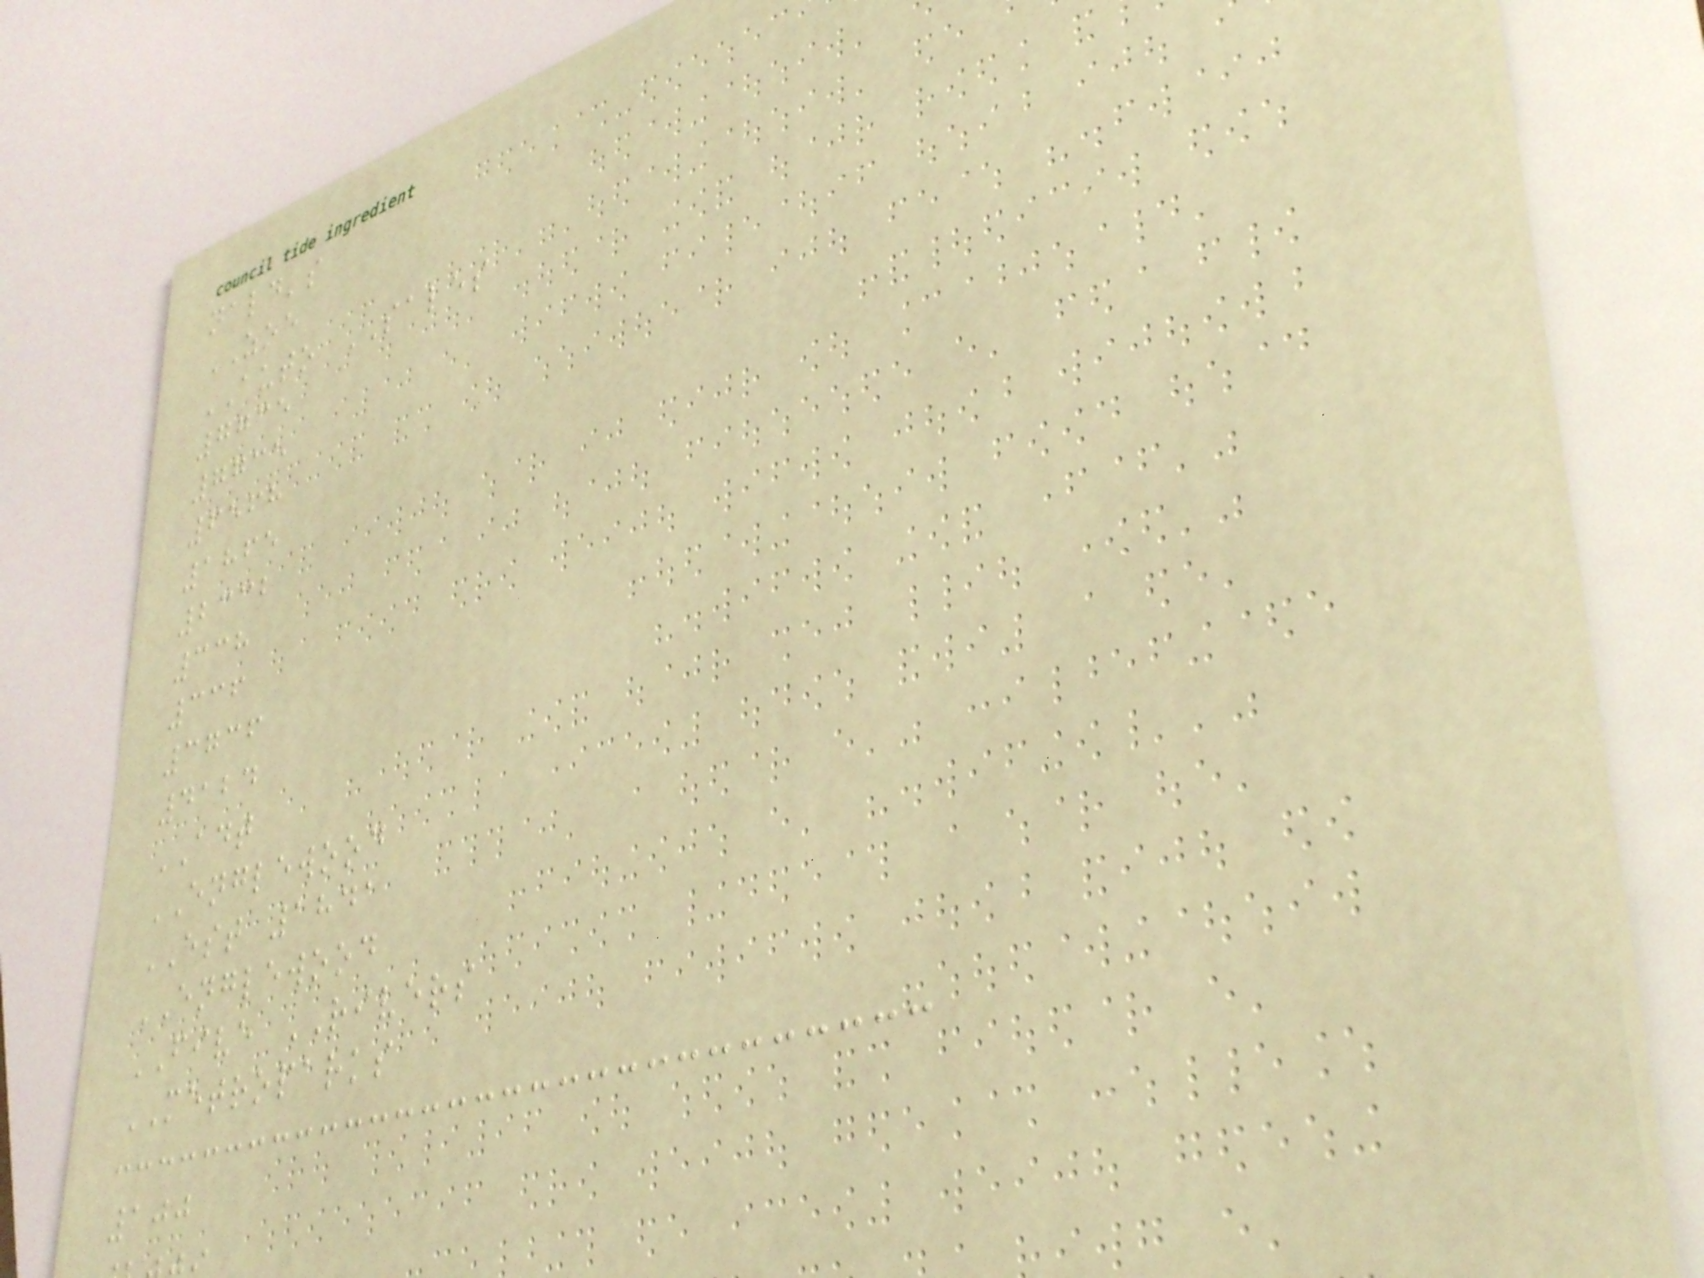nald's
ZOE
AUTO SALES
7735
7735
6568
1865
2332
338
336
3736
4124
ADT
ENGLEWOOD
EST 1841
ENGLEWOOD
FIVE RIVERS
METROPARKS
100
